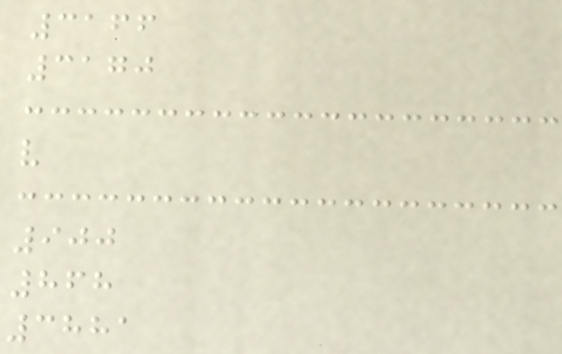3166
3170
v
900
868
3881
